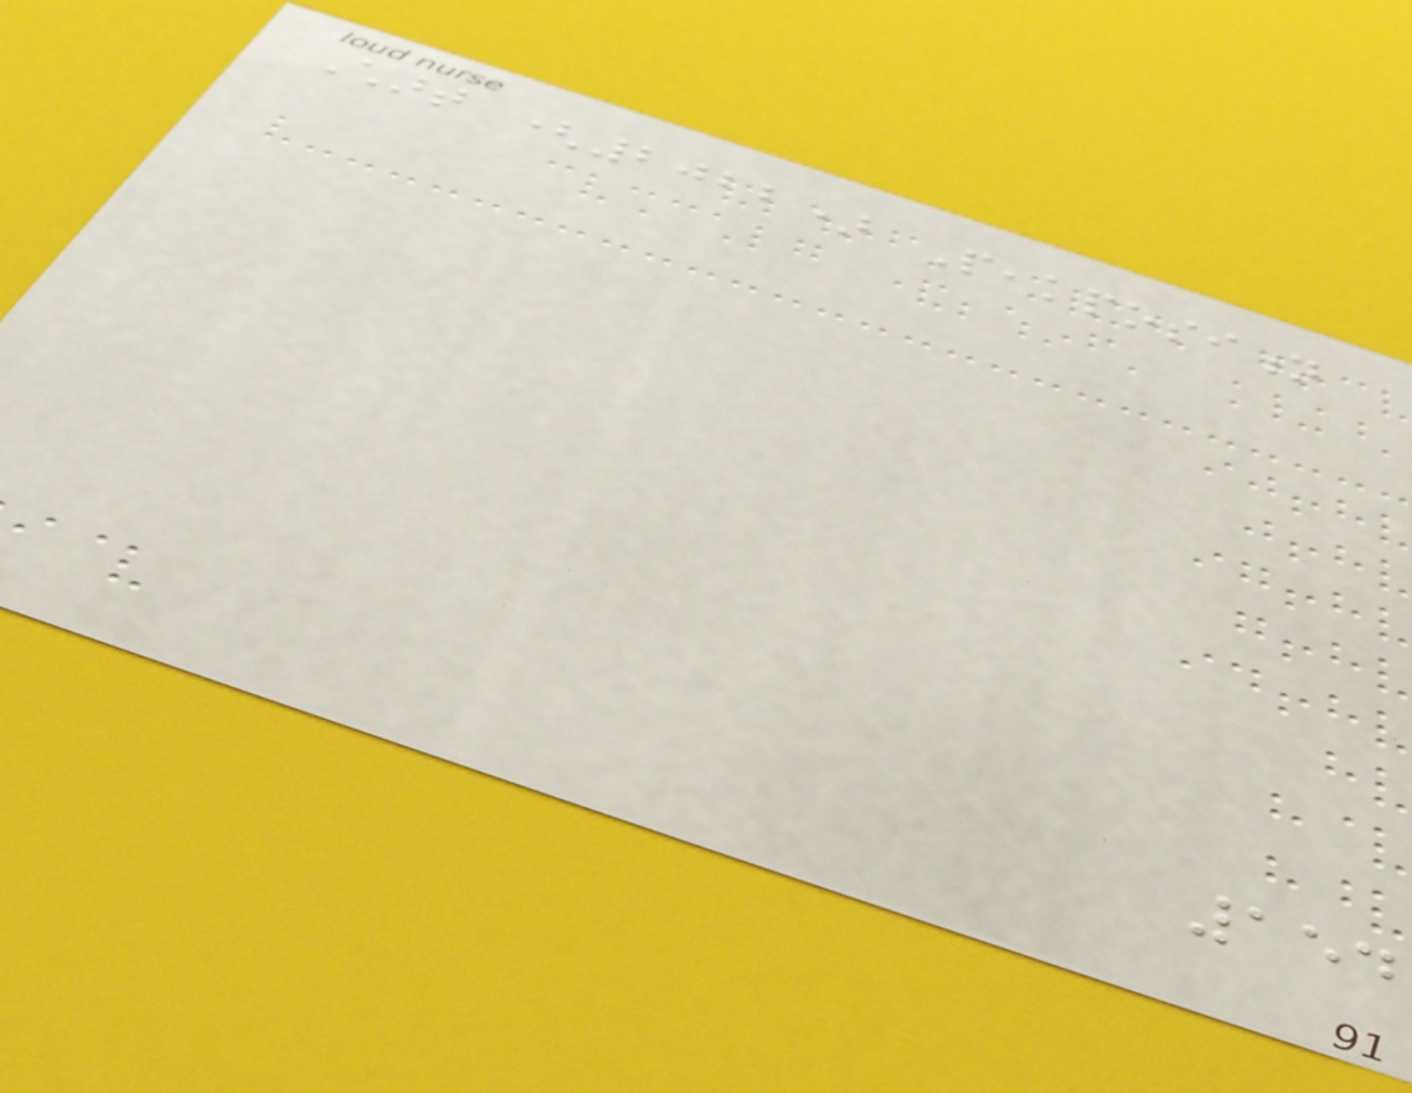Chart (2022) Peakposition
154
